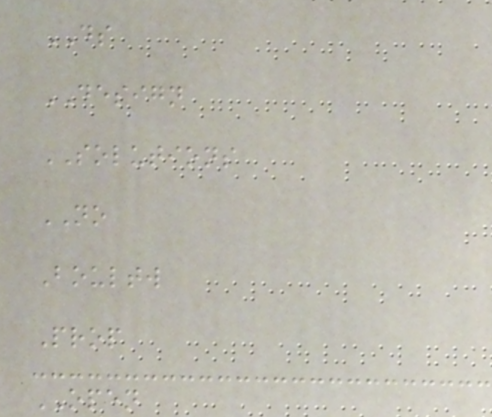DS
DESIGN
SOLUTIONS
NO
Boultw
Prop
OPEN
